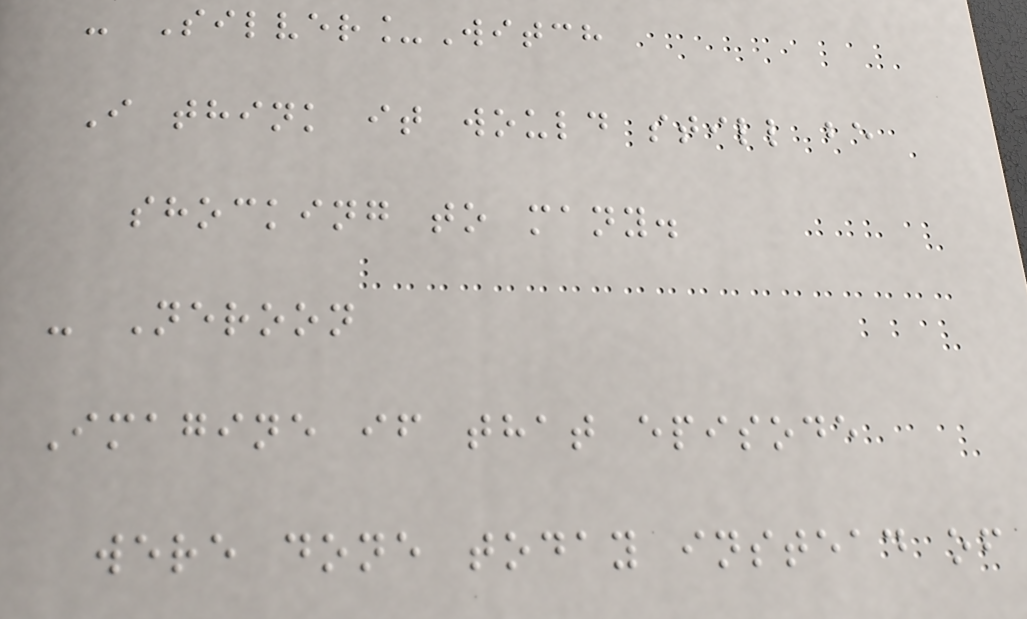- Silver_Witch
I think it would still be
shocking to many.
- Neroon
Imagine if that episode
were done today instead of
